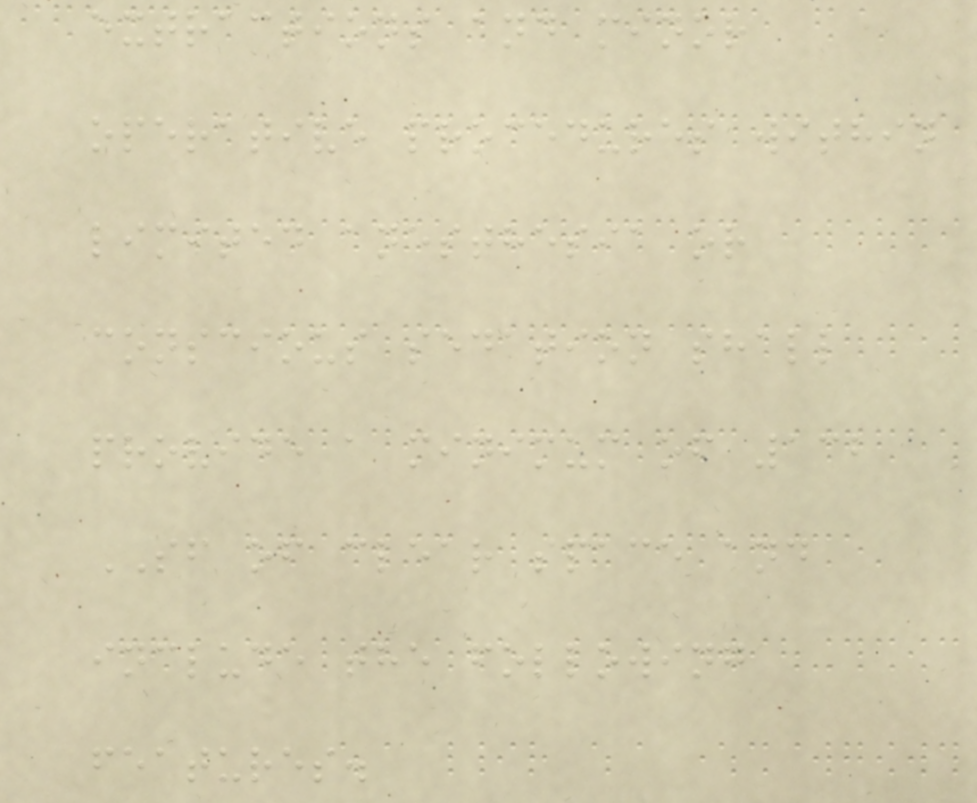extractions and minor
operative procedures within
limited anesthesia or
conscious sedation shall
provide a minimum of 132
SF of clear space and
include the following
features.
